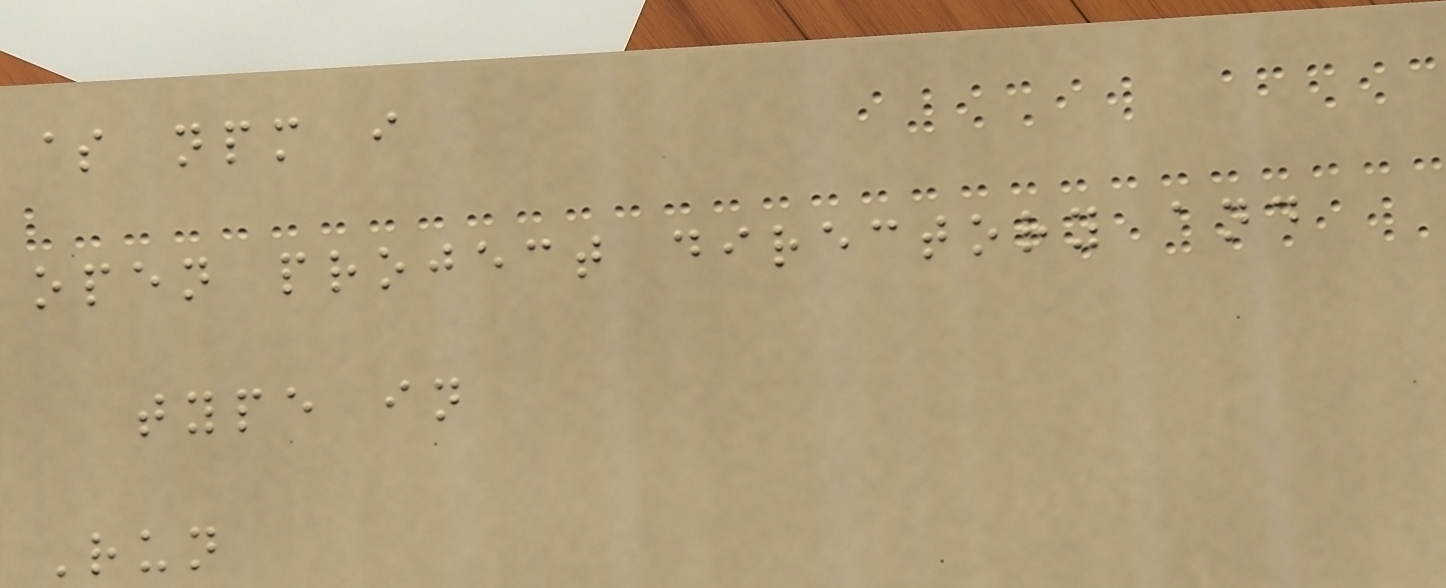$ npm i
open project directory and
type in
Run
